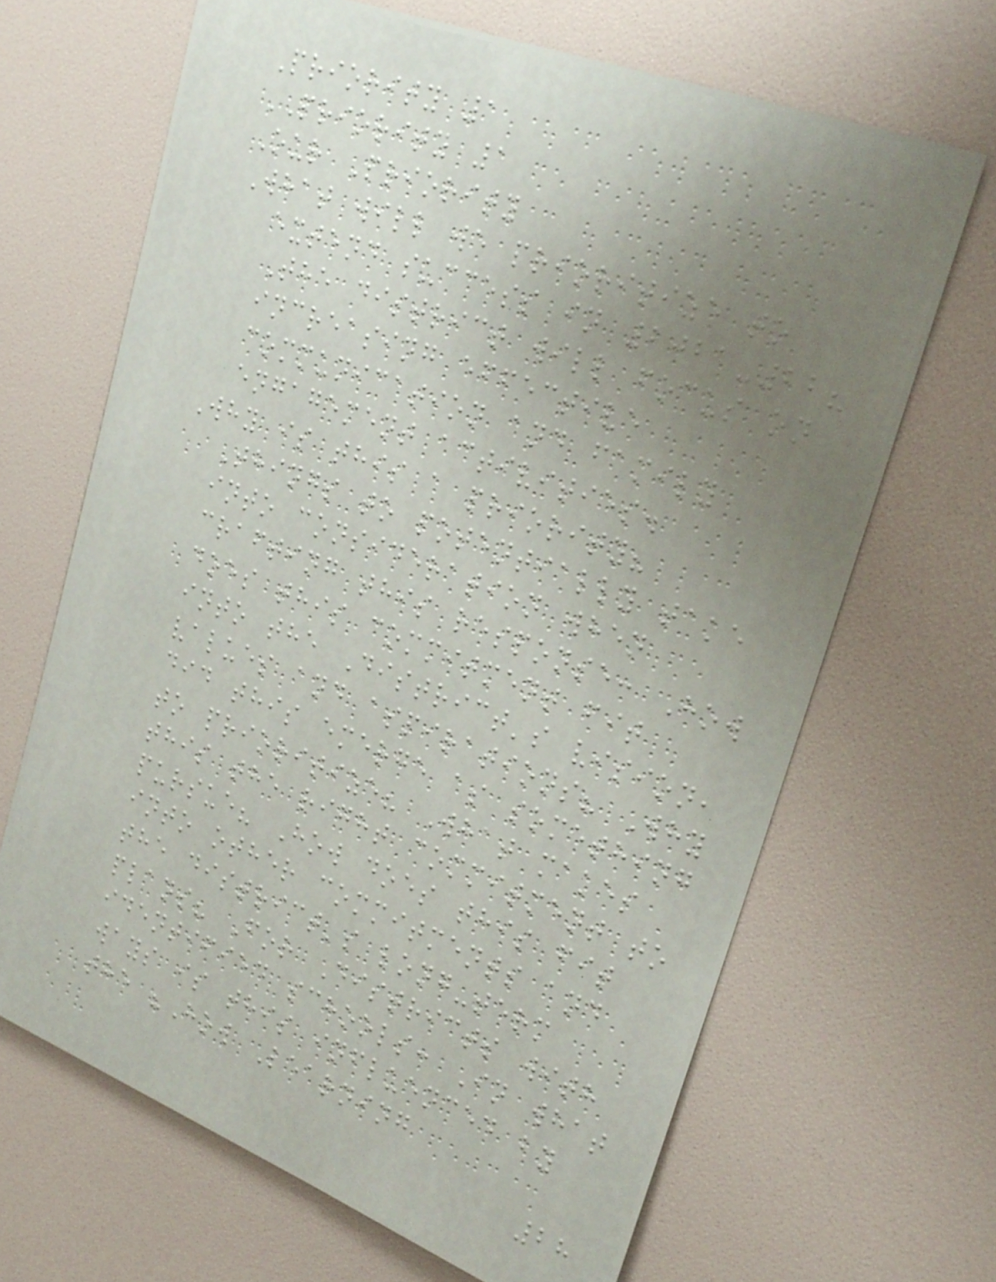Priority 1
PRIORITY 1
Our Priority
What will we prioritize to
extend success in 2021-22?
The district will focus on
increasing effective
communication and family
engagement activities.
Why is this a priority?
Things to potentially take
into consideration when
crafting this response: How
does this commitment fit
into the District's vision,
values and aspirations? Why
did this emerge as something
to prioritize? What makes
this the right commitment to
pursue? How does this fit
into other commitments and
the district's long-term
plans? For Districts with
identified schools: In what
ways is this influenced by
the "How Learning
28
